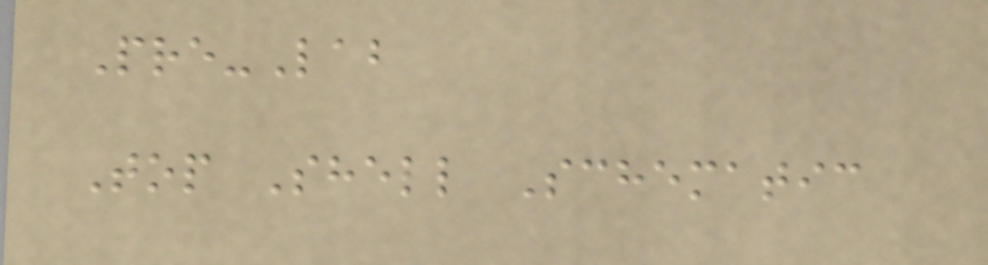Pre-Lab
Top Shell Schematic
